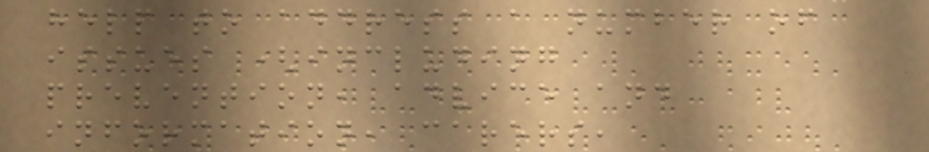help to address a number of
issues (including
prevention, advice and
information, carers,
